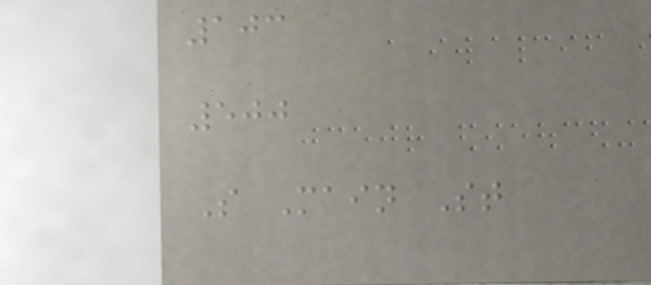103
500
S Main St
